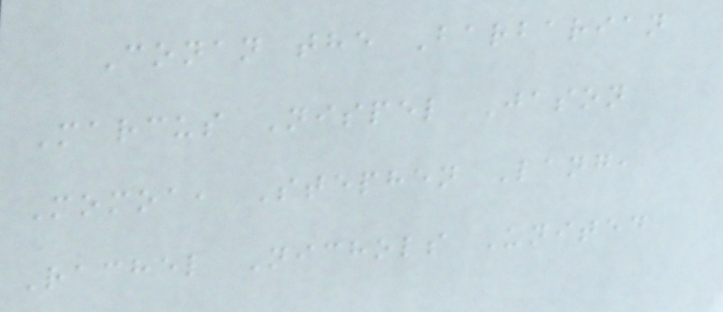Conan the Barbarian
Marcus Nispel Jason
Momoa, Stephen Lang,
Rachel Nichols United
